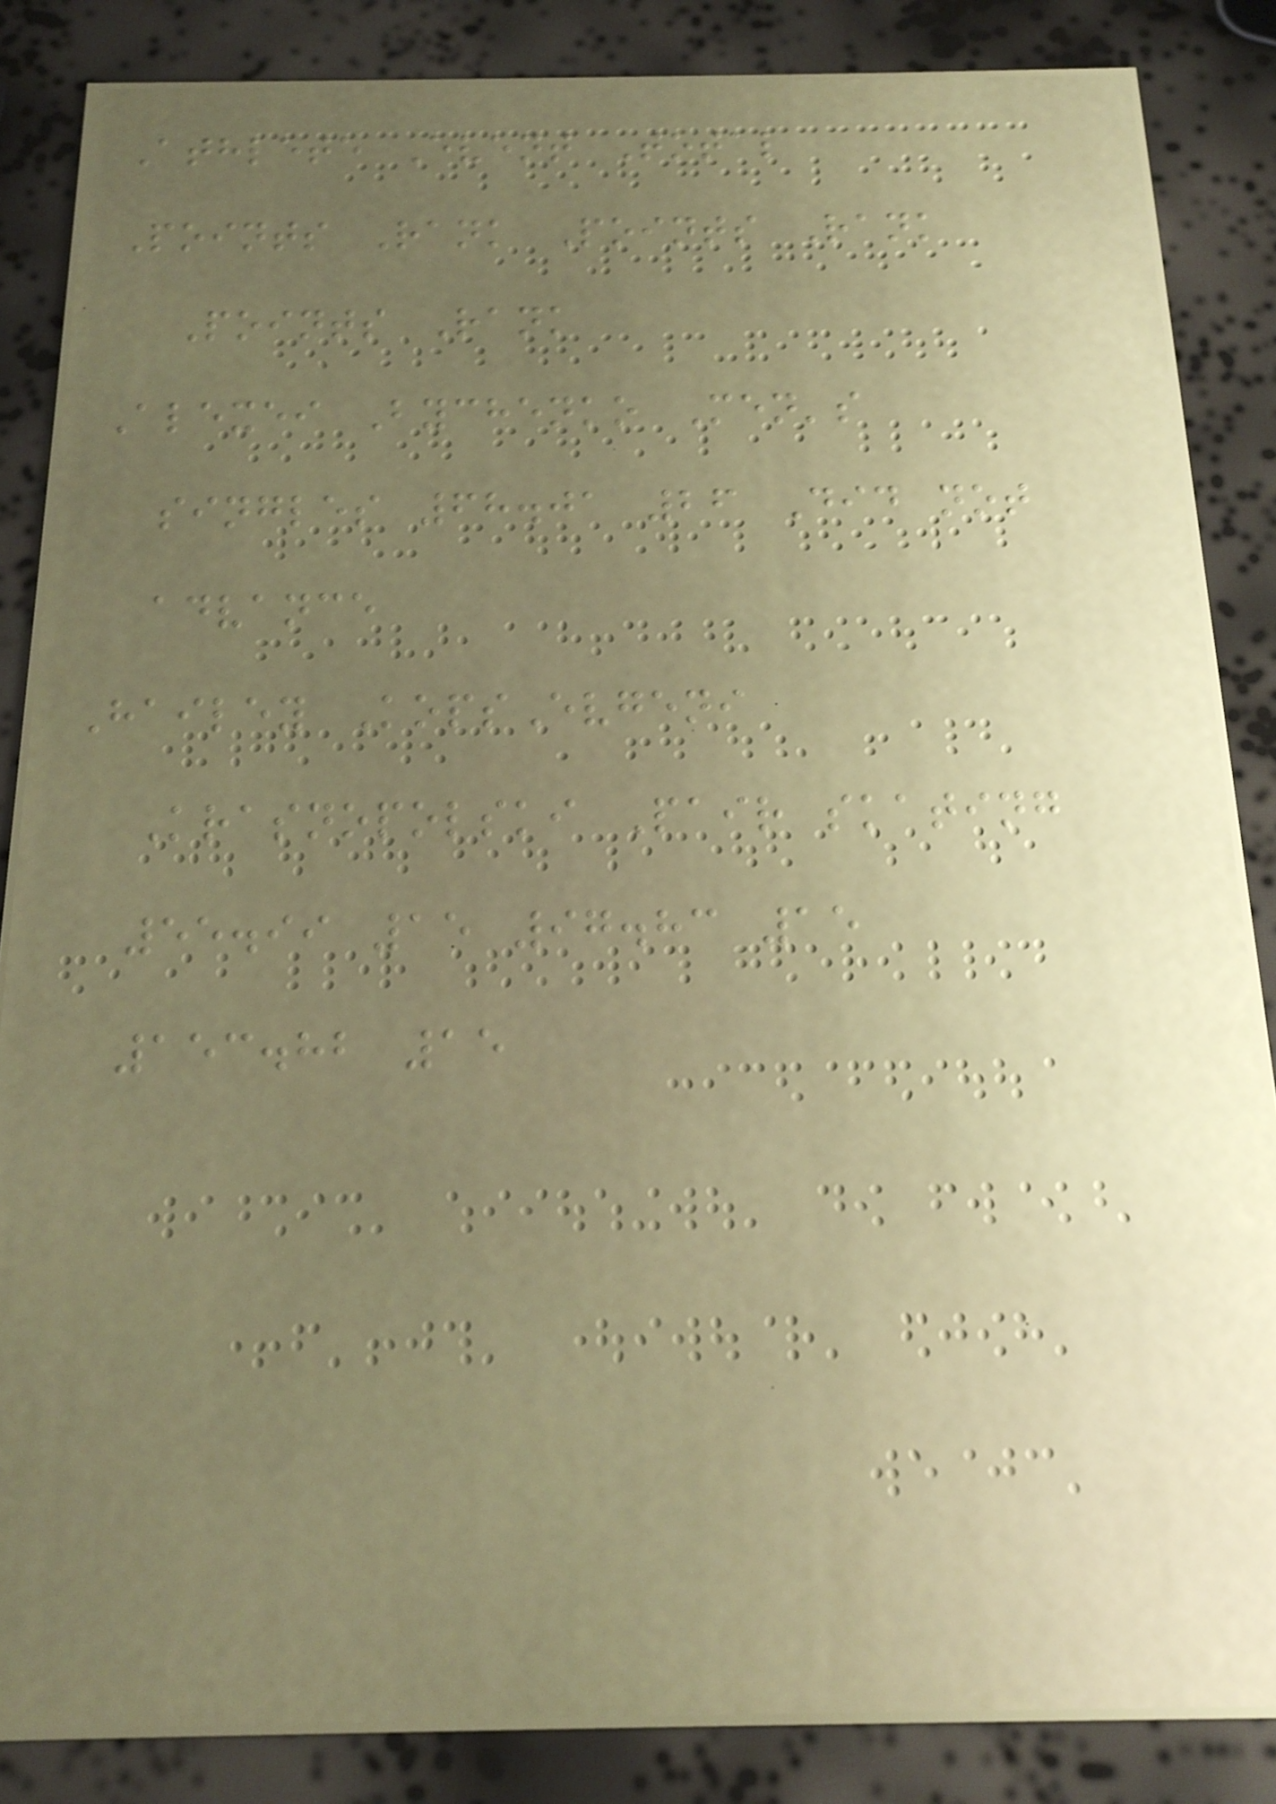Athlete Event Total
Points Rank Points Rank
Points Rank
Alexei Bychenko Men's
singles 68.01 26 Did not
advance
Hailey KopsEvgeni
Krasnopolski Pair skating
55.99 15 97.83 15
153.82 15
